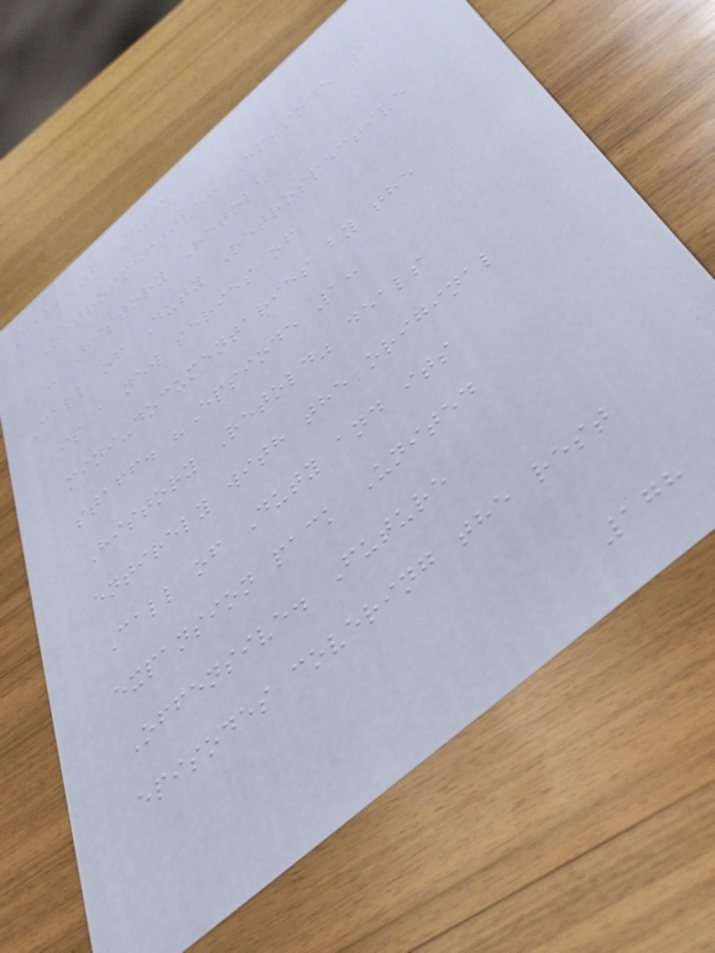Call of Duty
Retrospective: Episode 1
- History Retold
Call of Duty Retrospective
is a new series of
mini-documentaries by the
staff. "Epsiode 1:
History Retold" deals
entirely with the original
Call of Duty and its
expansion pack United
Offensive. Future
episodes covering the rest
178
